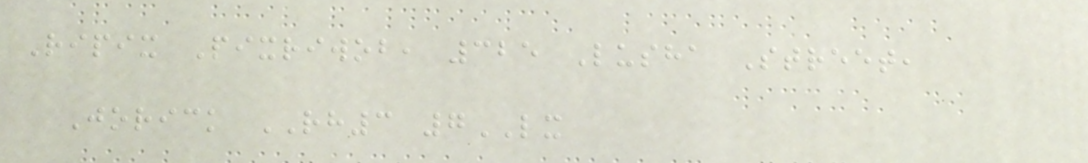Ripix Pixriwob, 325 Lusha Street,
Jorick RH3 7LX
